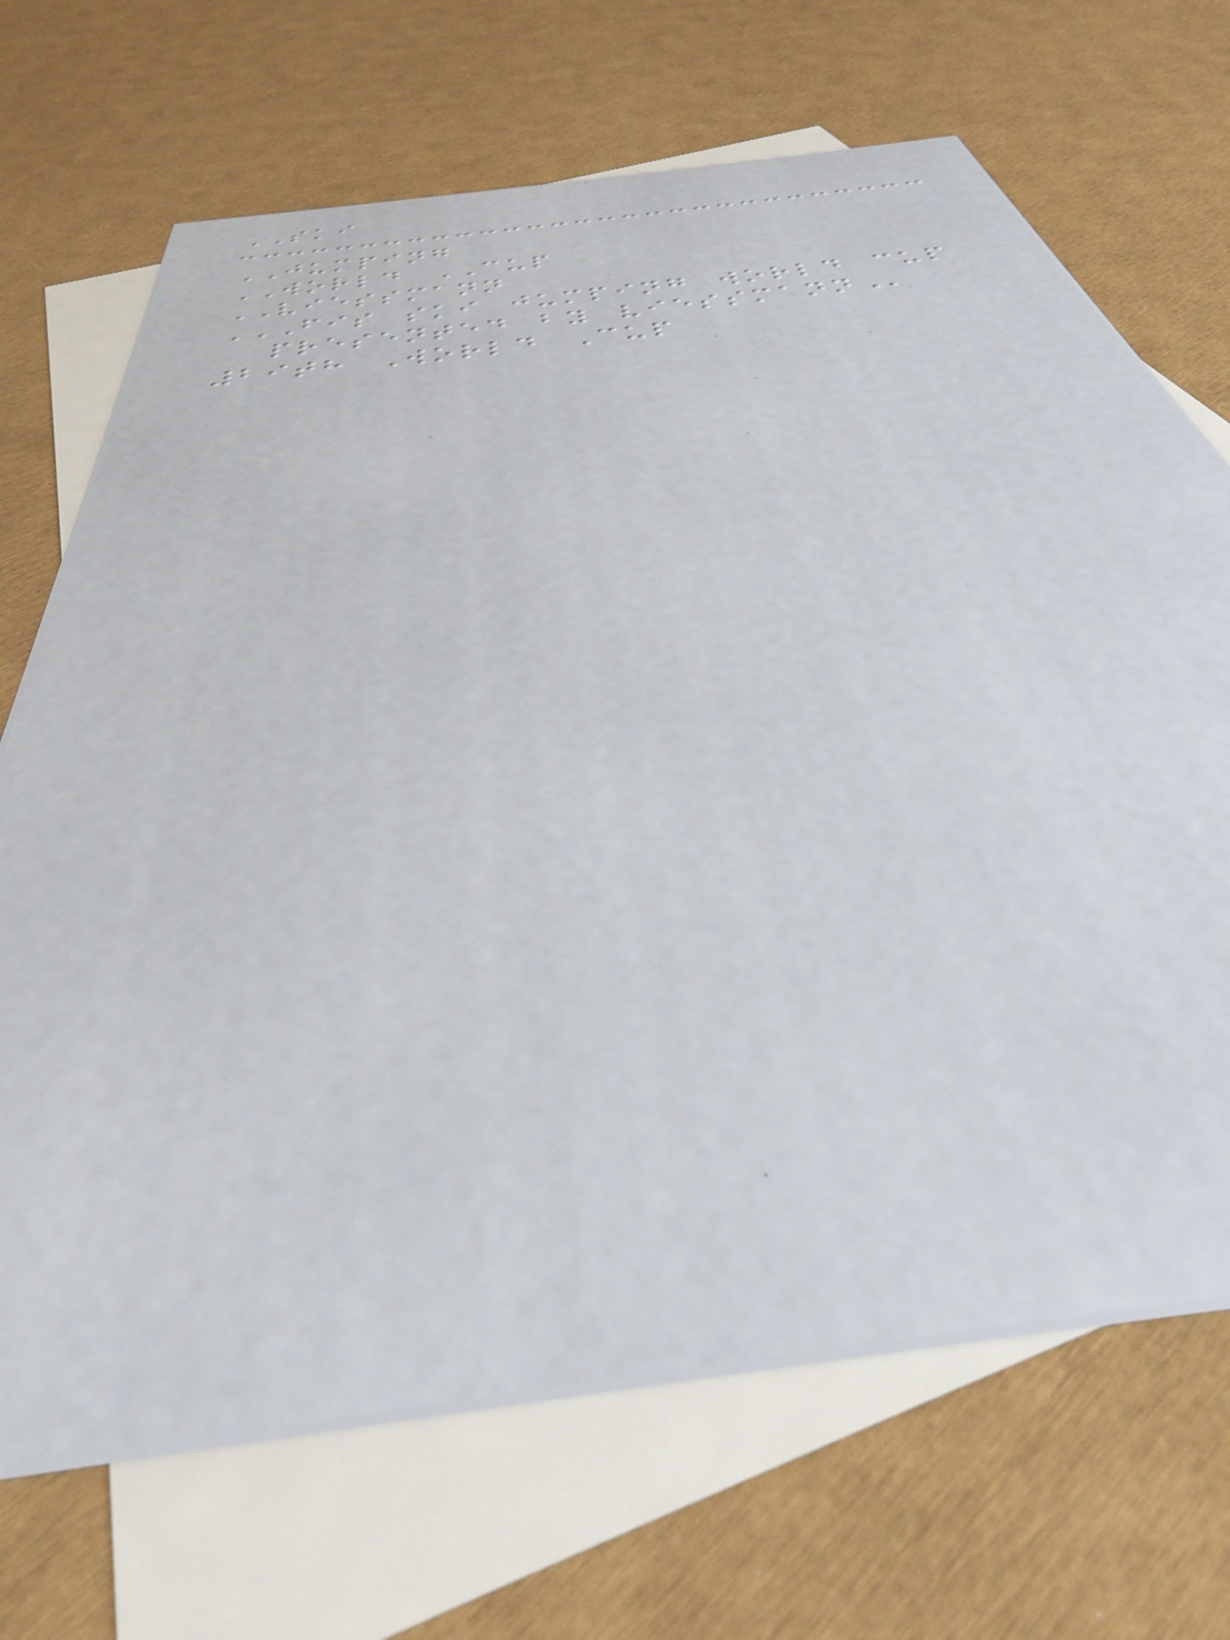SKI
JUMPING
WORLD CUP
VIESSMANN
FIS SKI JUMPING WORLD CUP
PRESENTED BY VIESSMANN
29th World Cup
